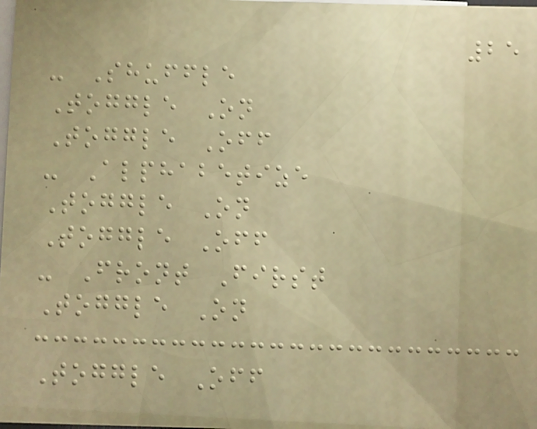25
- Shuffle
Toggle On
Toggle Off
- Alphabetize
Toggle On
Toggle Off
- Front First
Toggle On
Toggle Off
